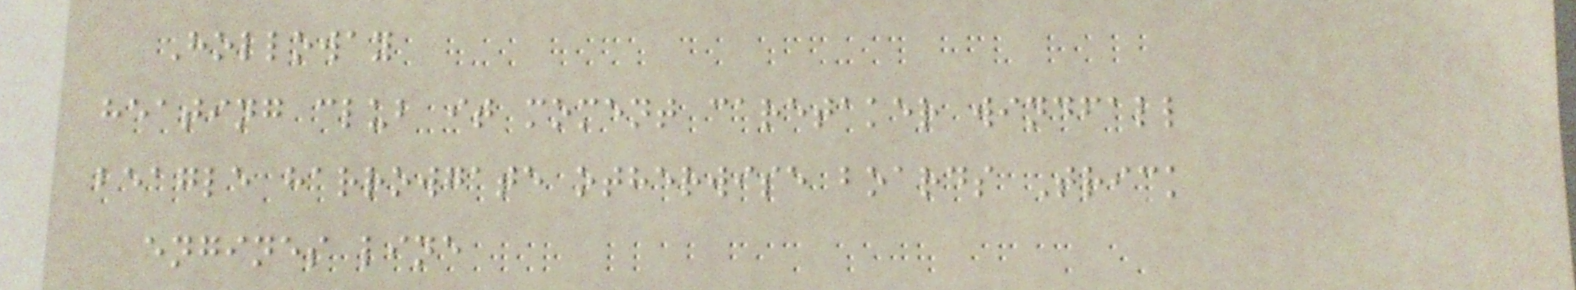Holloway
heating club it moment caretaker windfall
beagle harrowgate otherwise boards Trick
engines line
